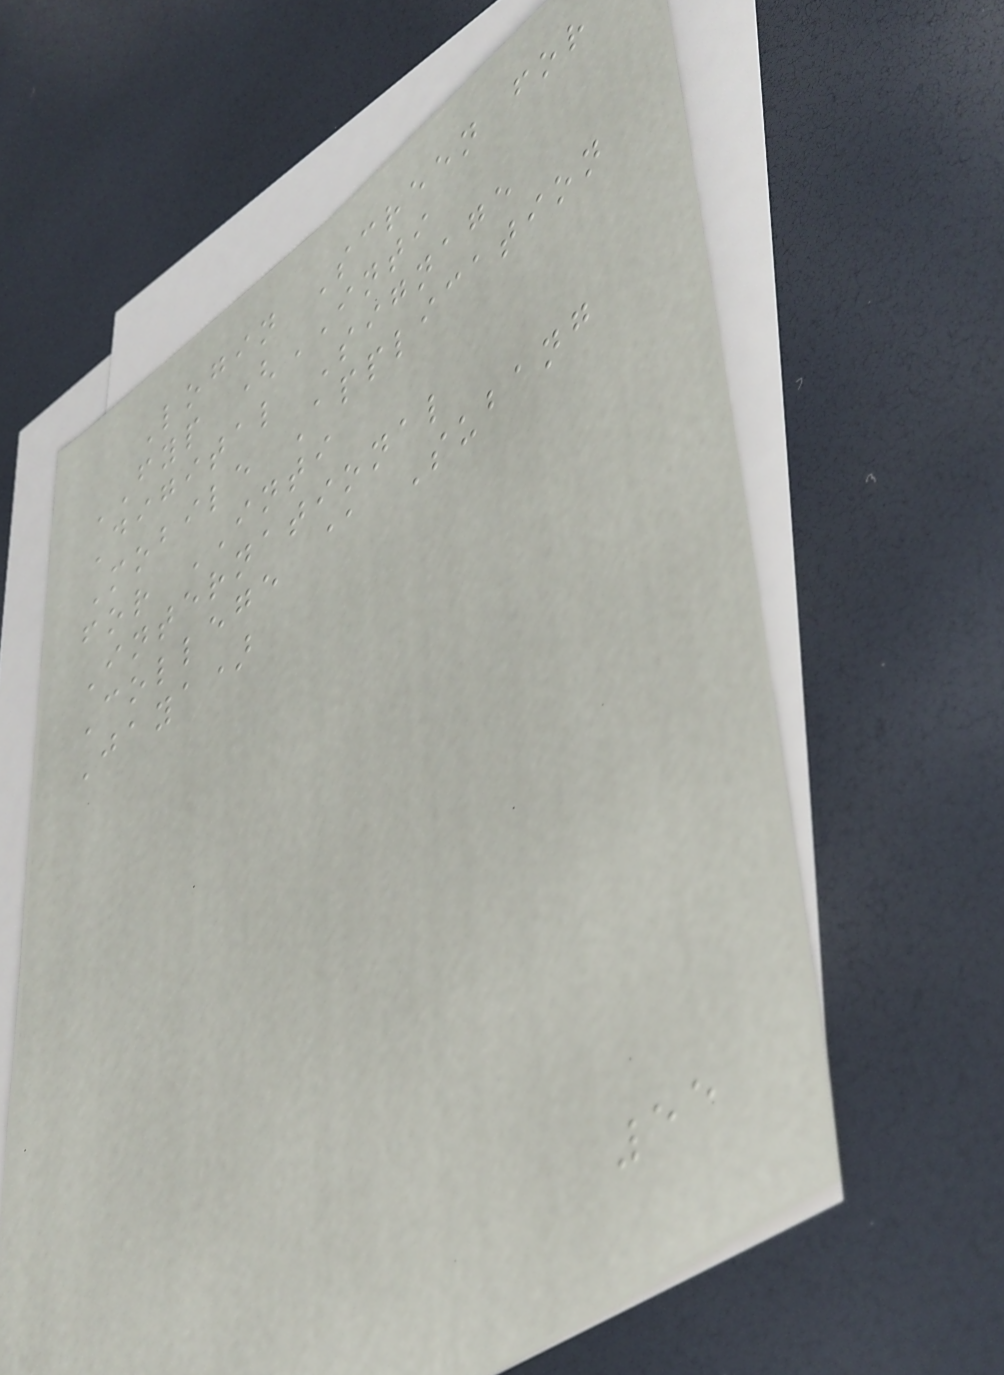Login Screen for
FYP (INTI
Digital Signage
Mobile Application
for INTI
International
College @ Subang
Jaya)
55
